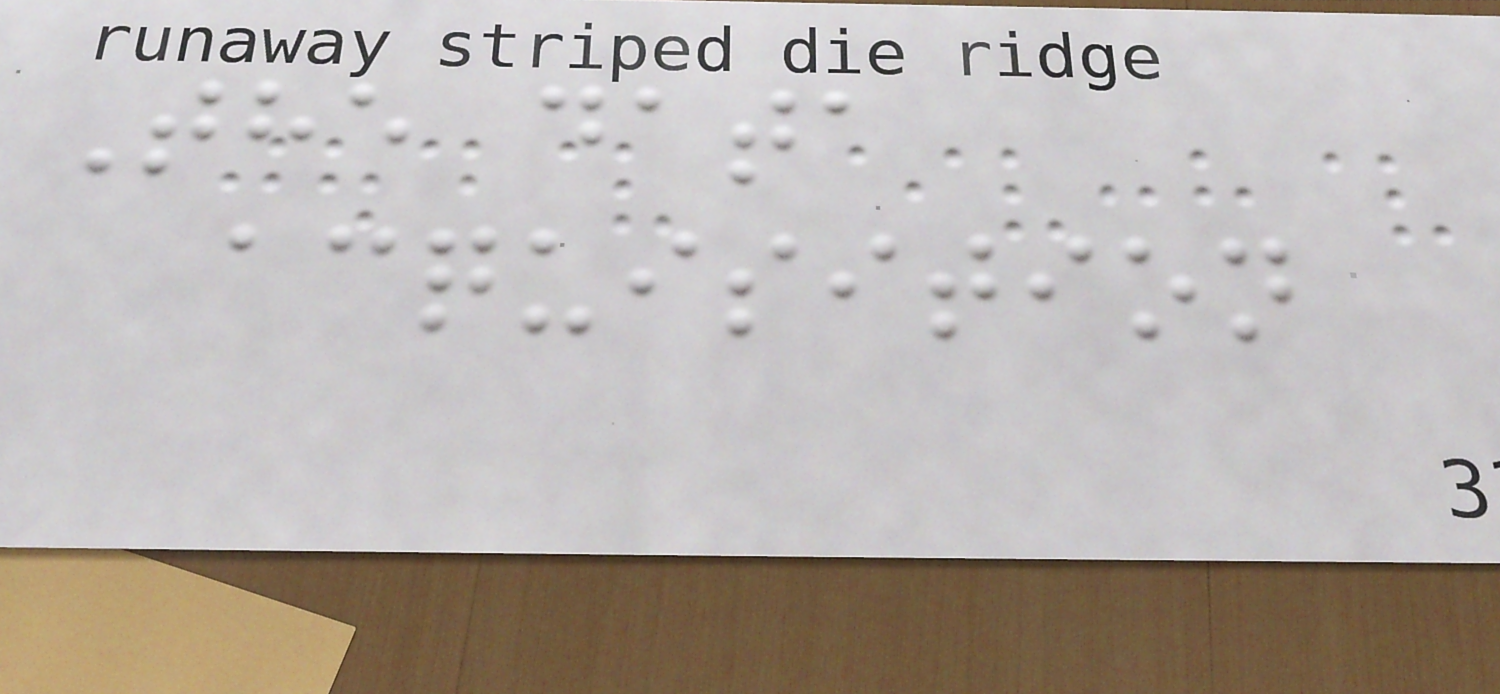The data
acquisition
